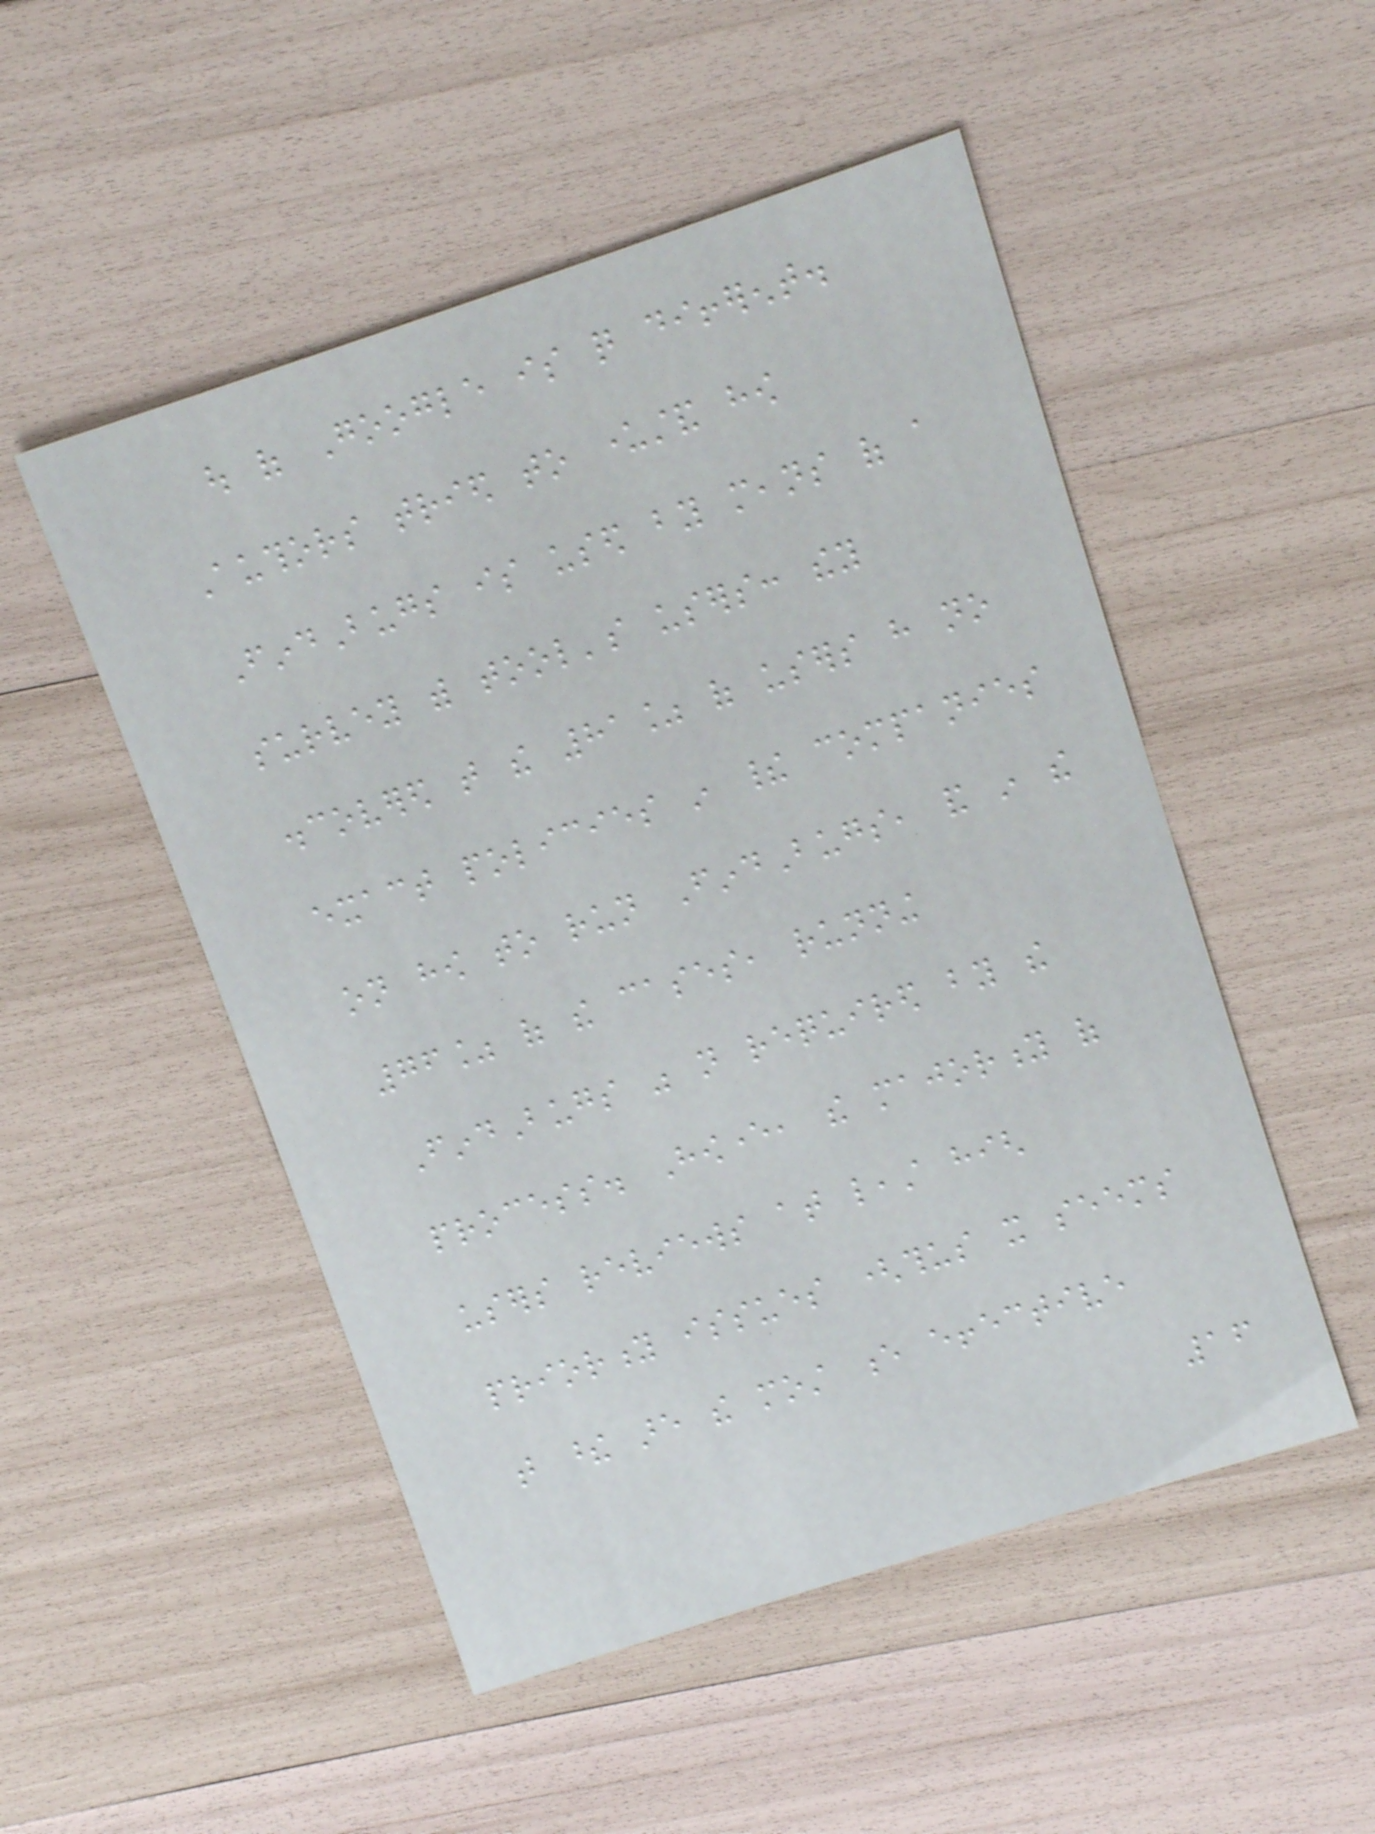out of Google is quite different.
Authors tried to understand how
FindBugs is used by means of a
survey with tool's users: they
discovered that the 81% of users have no
exact policies in their companies
on how to run FindBugs, and in the
76% of the cases, running
FindBugs was not required by the
process. However, the majority of
users reviews at least high
priority issues (thus it seems
that these are the most e effective
16
